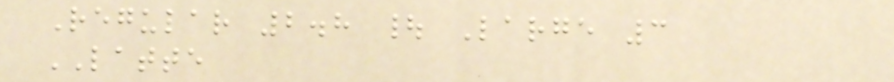Regular 2.8 | Large 3
LATTE
